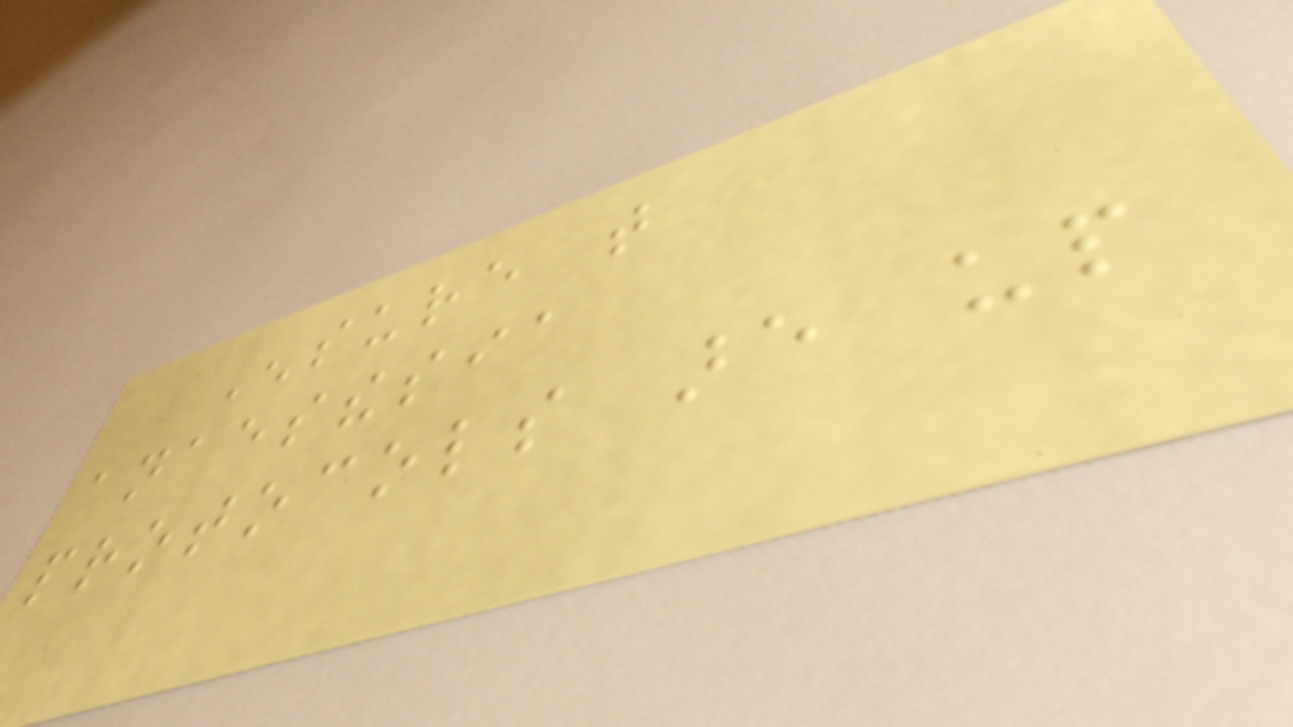Ensure that
anaesthesia
protocols are up
